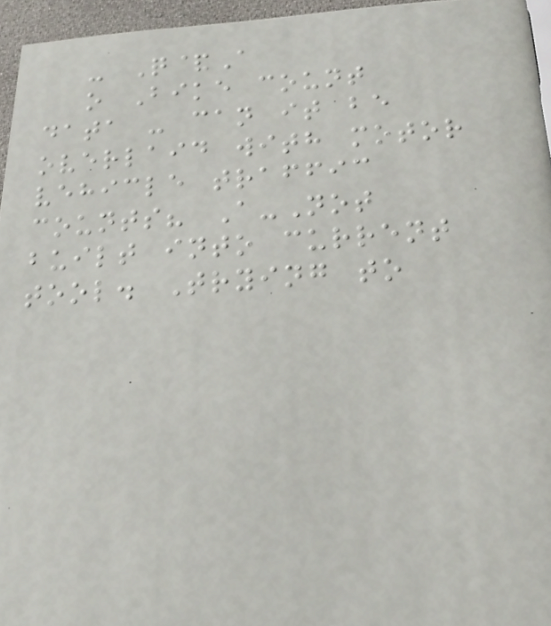- Q&A
o Bike count
data - can it be
overlaid with motor
vehicle traffic
counts? A-Not
built into current
tool. Trying to
